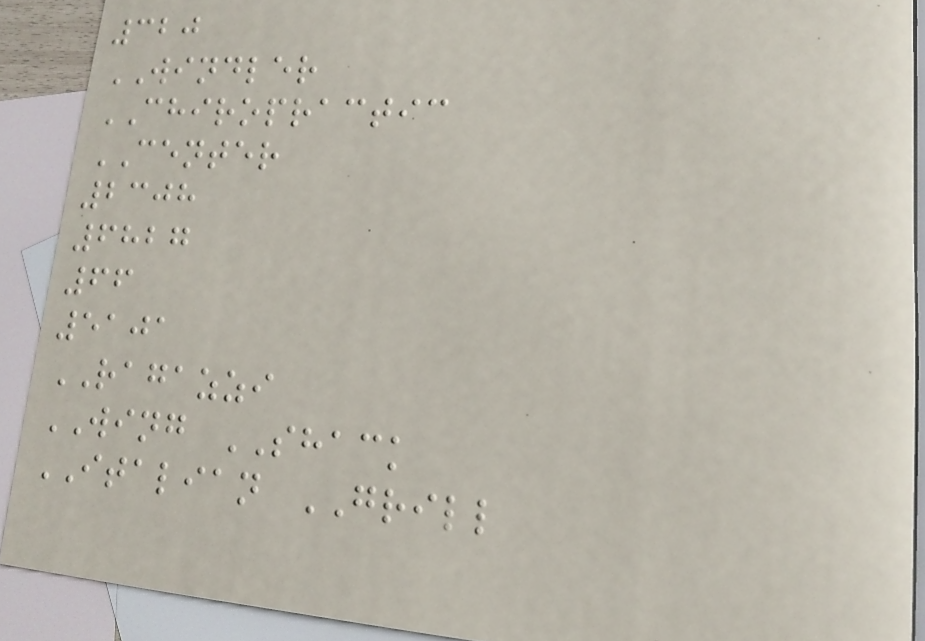320
WINDLER
CHIROPRACTIC
CENTER
2308
6827
66
5101
RAGAZZI
WING SHACK
ITALIAN GRILL
